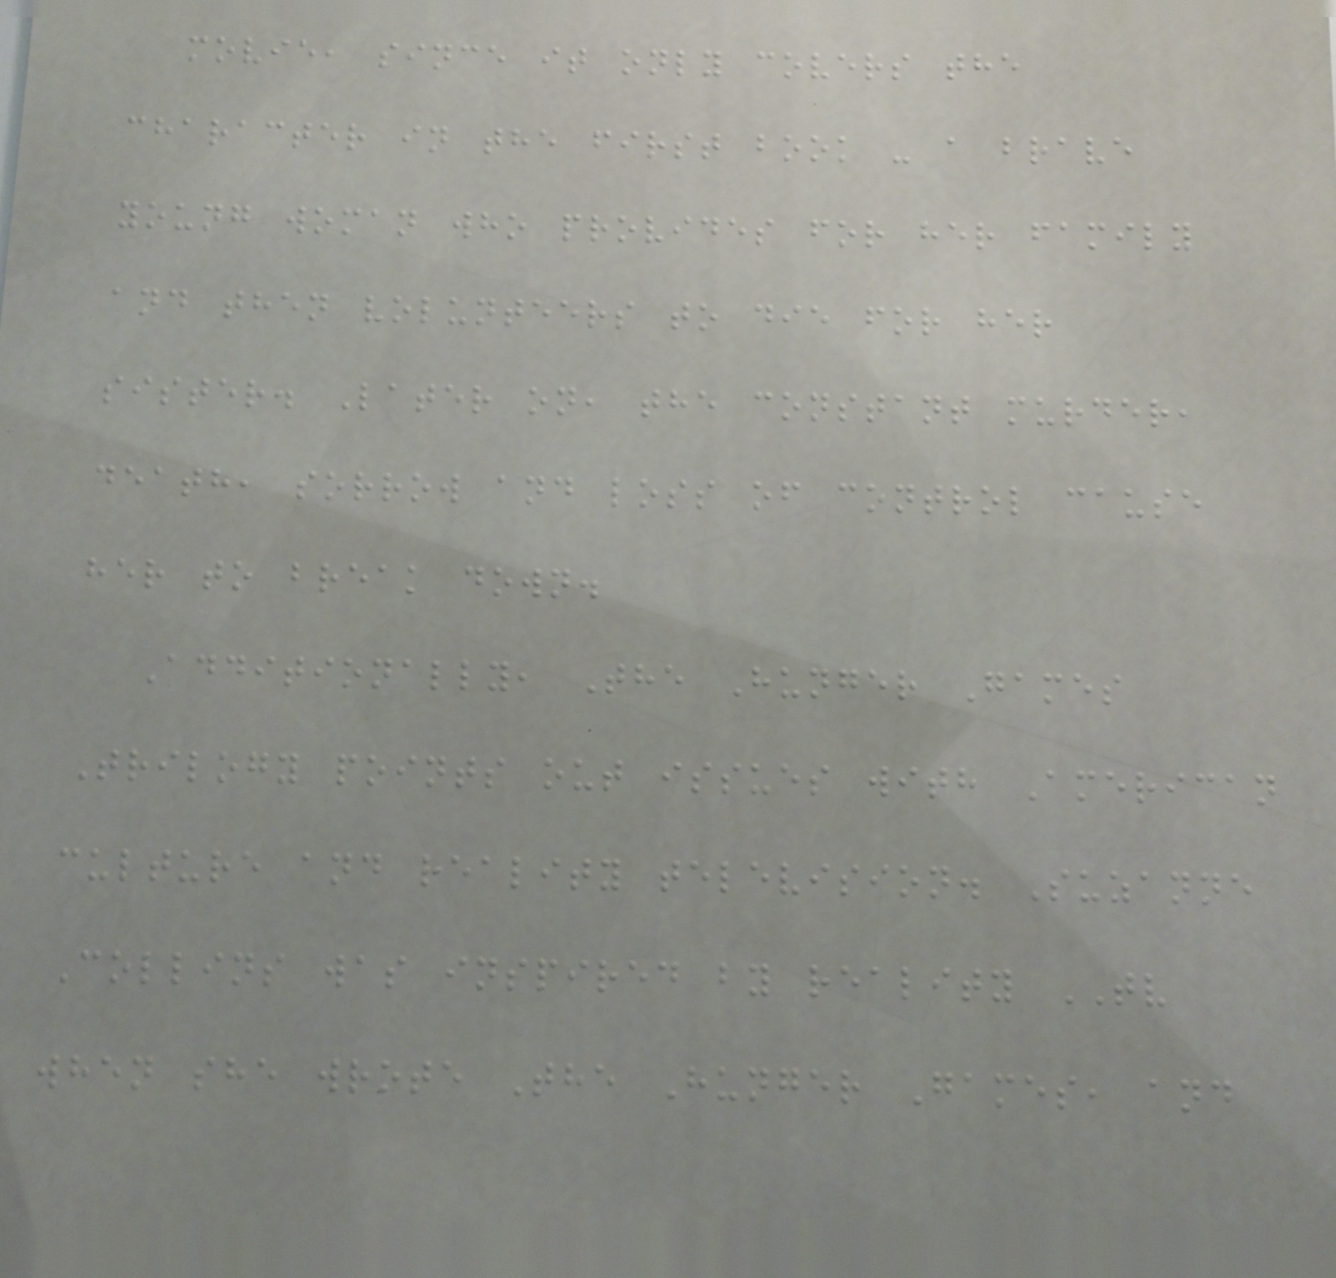movie, since it only covers the
character in the first book - a brave
young woman who provides for her family
and then volunteers to die for her
sister. Later on, the constant murder,
death, sorrow and loss of control cause
her to break down.
Additionally, The Hunger Games
Trilogy points out issues with American
culture and reality television. Suzanne
Collins was inspired by reality TV
when she wrote The Hunger Games, and
